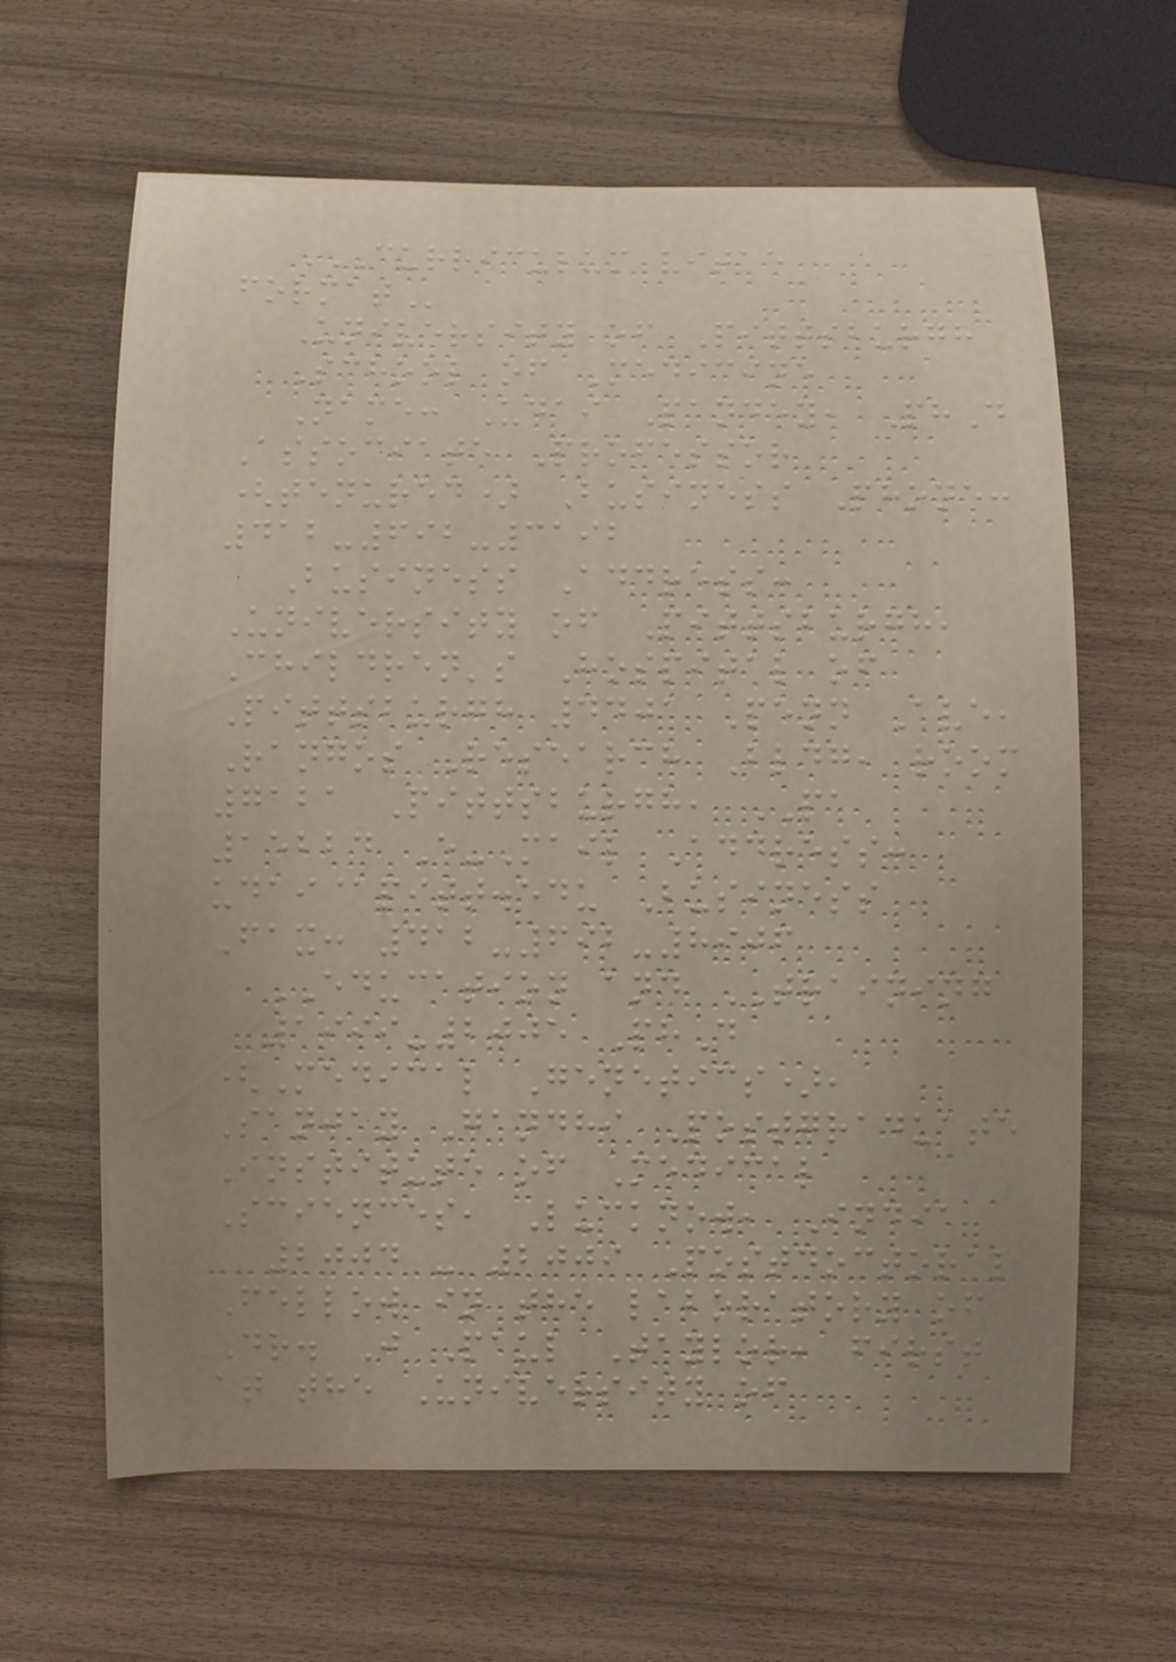CURRICULUM VITAE
FORMAT
University of Pittsburgh
School of Medicine
Name: Udai Pandey, PhD
Associate Professor
(tenured) Business Phone:
412-692-3192
Business Address:
University of Pittsburgh,
Children's Hospital of
Pittsburgh 4401 Penn Ave,
Rangos Research Bldg, room
7121 Pittsburgh, PA
15224 E-Mail Address:
udai@pitt.edu Business
Fax: 412-692-8906
EDUCATION and TRAINING
1999-2005 PhD
(Medical Genetics),
Sanjay Gandhi Postgraduate
Institute of Medical
Sciences, Lucknow, India
2004 - 2009 Postdoctoral
Fellow in the laboratory of
Dr. J Paul Taylor, first
at the University of
